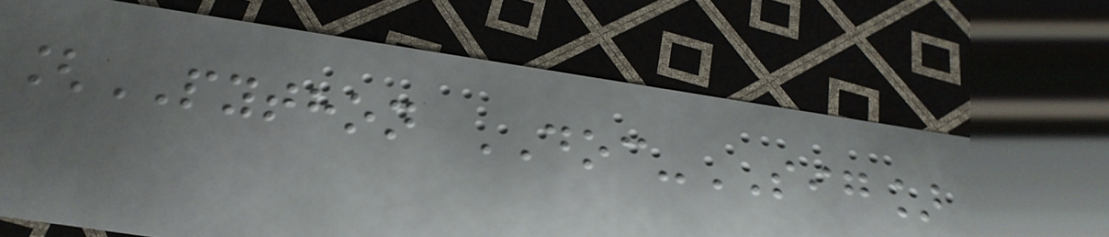[PYTHON DOC-SIG]
